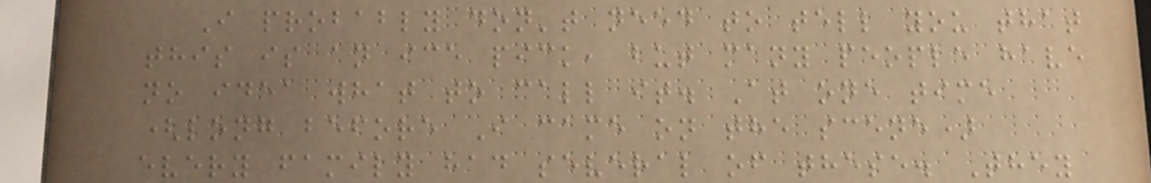I probably don't need to tell you that
this is an ice pick, but many people have
no idea what to call it. At one time
(long before I came on the scene)
every family had several of these. They
